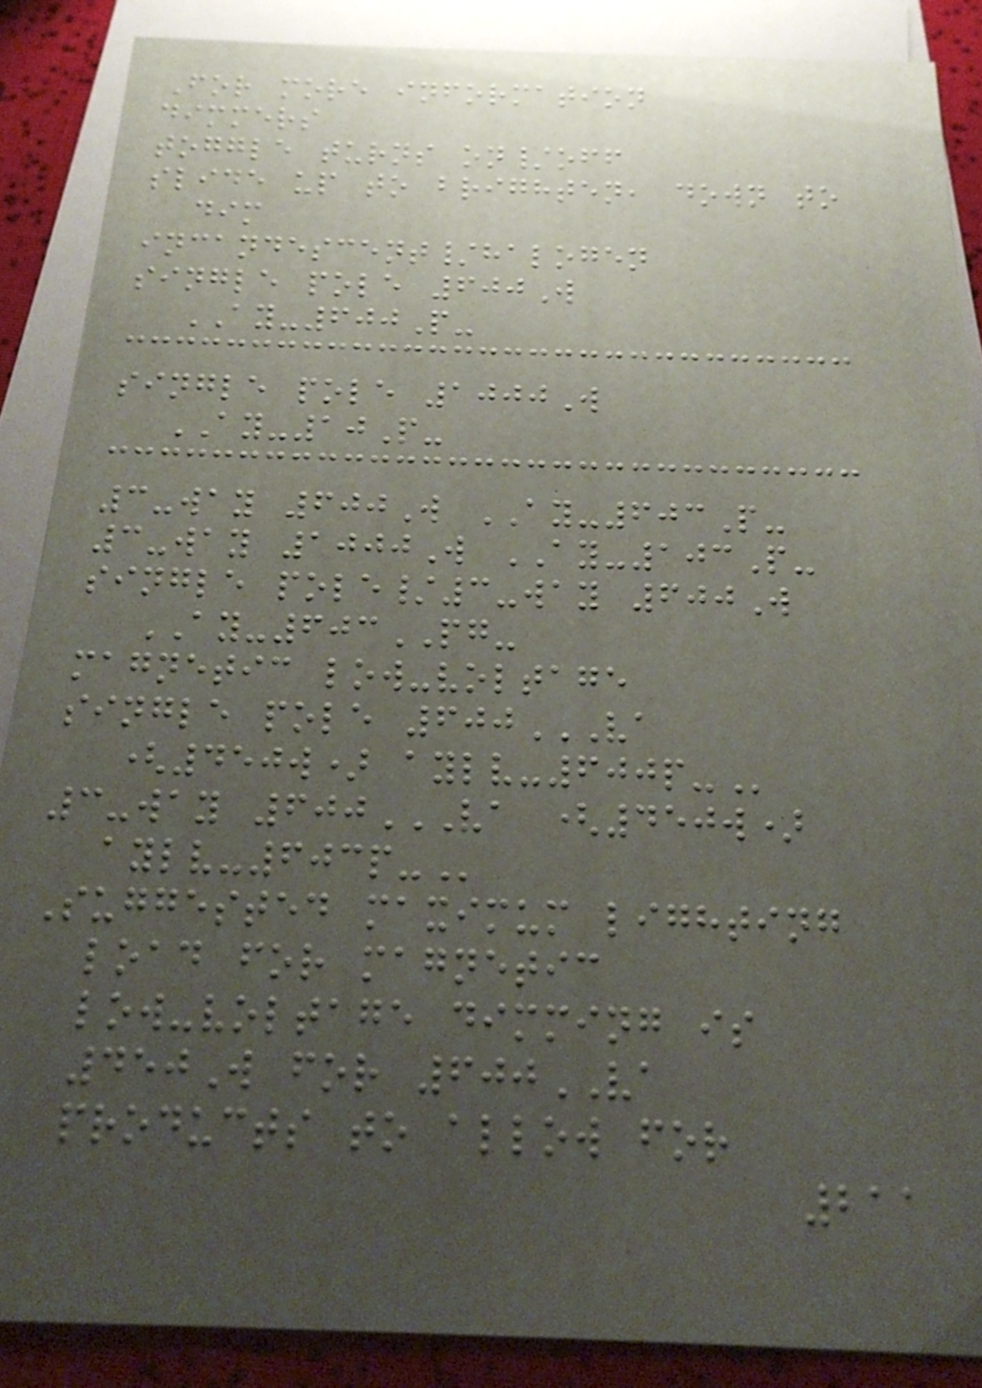For more information
dimmers
toggle turns on/off
slide up to brighten, down to
dim
incandescent/halogen
single pole 600W
AY-600P-
single pole 1000W
AY-10P-
3-way 600W AY-603P-
3-way 1000W AY-103P-
single pole/3-way 600W
AY-603PG-
magnetic low-voltage
single pole 600VA
(450W) AYLV-600P-
3-way 600VA (450W)
AYLV-603P-
Suggested maximum lighting
load for magnetic
low-voltage dimming is
450W for 600VA
products to allow for
211
